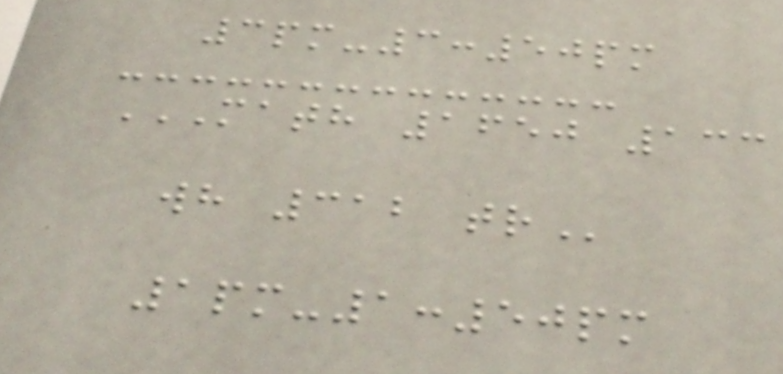3pm-3:50pm
MATH 1650 133
WH 312 TR
1pm-1:50pm
